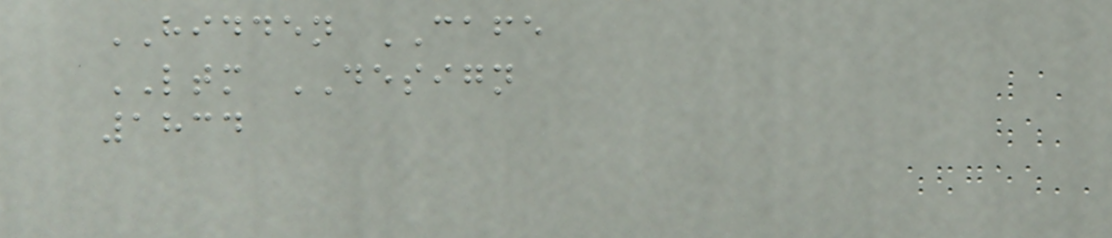HIDDEN CAFE
LTM DESIGN
1834
